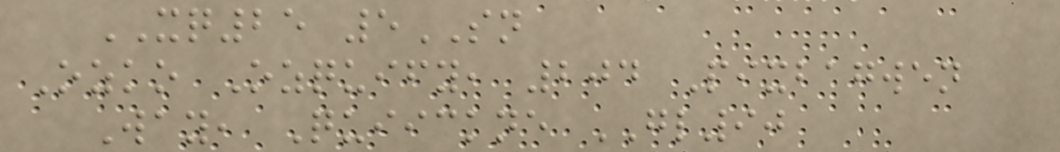XQ25 5SN
Ozko Ozquify, 204 Pixbagwen
Way, Quiickne GL90
